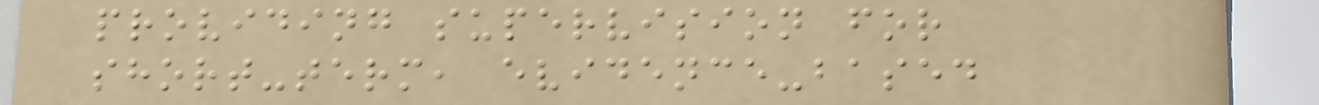providing supervision for
short-term, evidence-based
